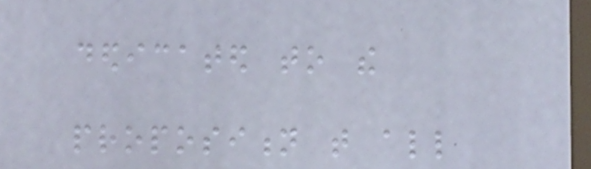dedicated to the
proposition that all
